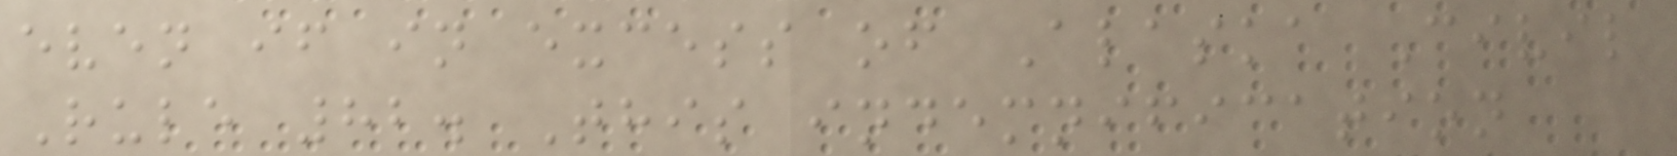even if in excess of Alaska Civil
Rule 82. This indemnification
